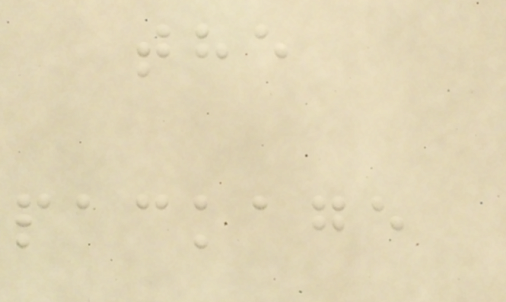the
package
